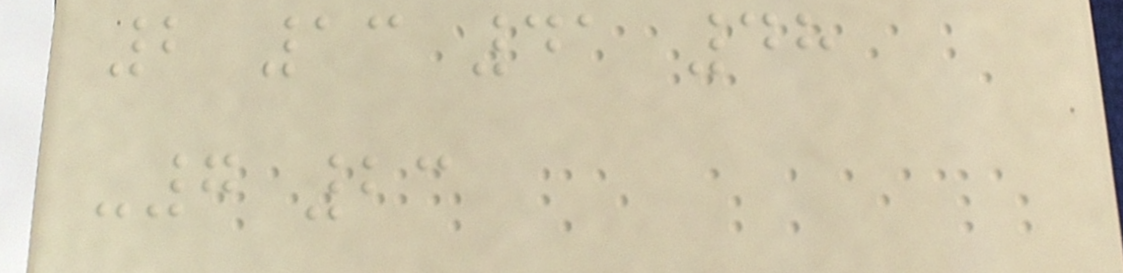2 13 41 48
-7 23
